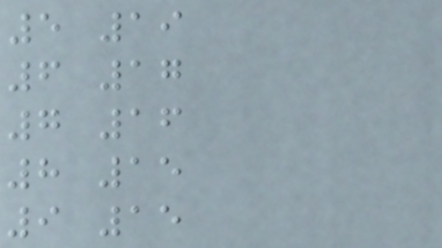5 19
6 17
7 16
8 15
9 15
